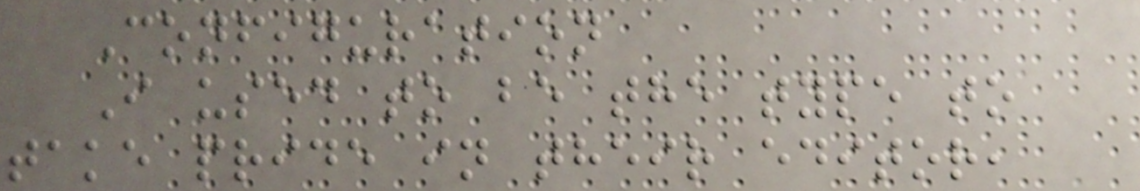Configuration
I used to be the type to
take pride in their editor,
